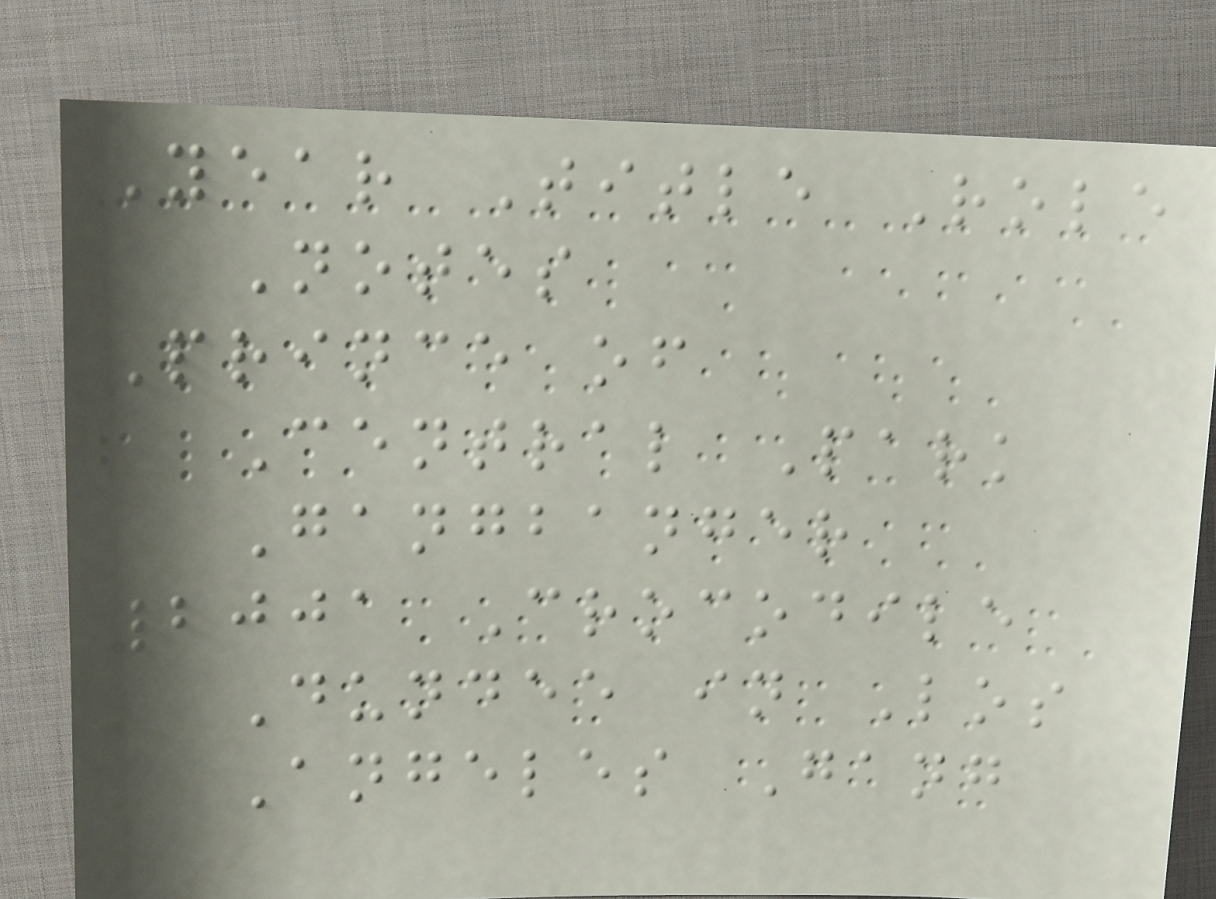Year Title Role
Notes
Prince of
Central Park
Gangbanger
2001 Crocodile
Dundee in Los
Angeles Gang
